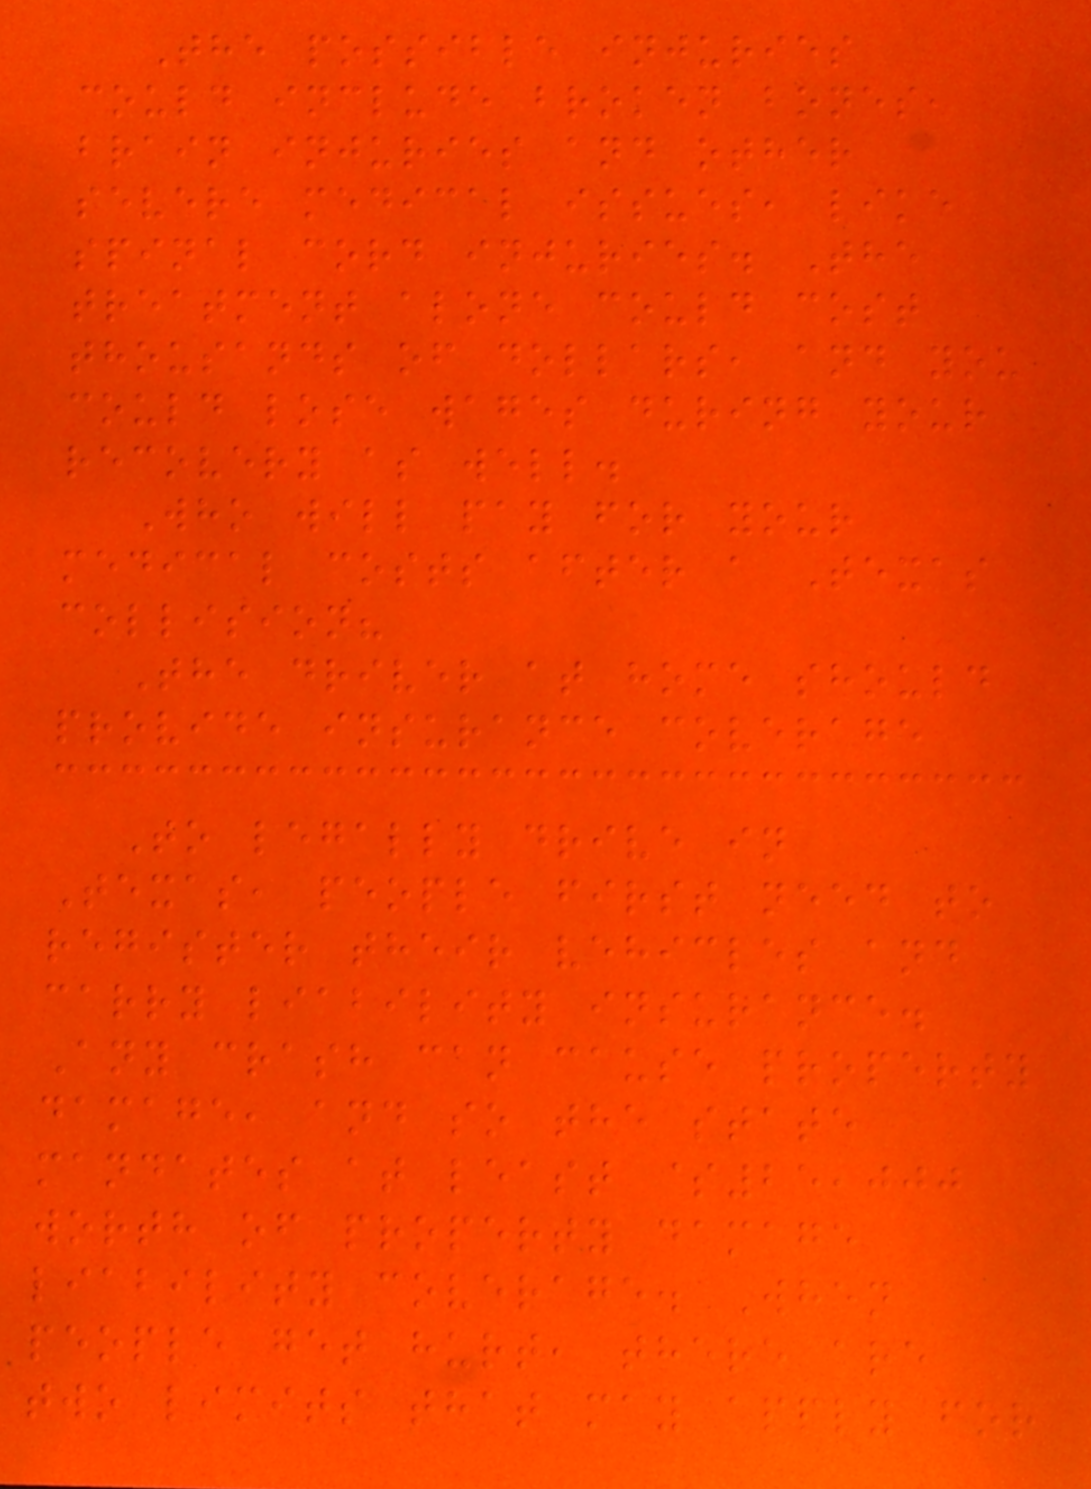The possible injuries
could include broken bones,
brain injuries and other
severe medical issues, like
spinal cord injuries. The
treatment alone could cost
thousands of dollars, and you
could lose wages during your
recovery as well.
Who will pay for your
medical costs after a Texas
collision?
The driver at home should
provide insurance coverage
To legally drive in
Texas, people first need to
register their vehicles and
carry liability insurance.
Any crash can cause property
damage, and so the state
mandates at least $25,000
worth of property damage
liability coverage. When
people get hurt, there are
two limits that may apply for
